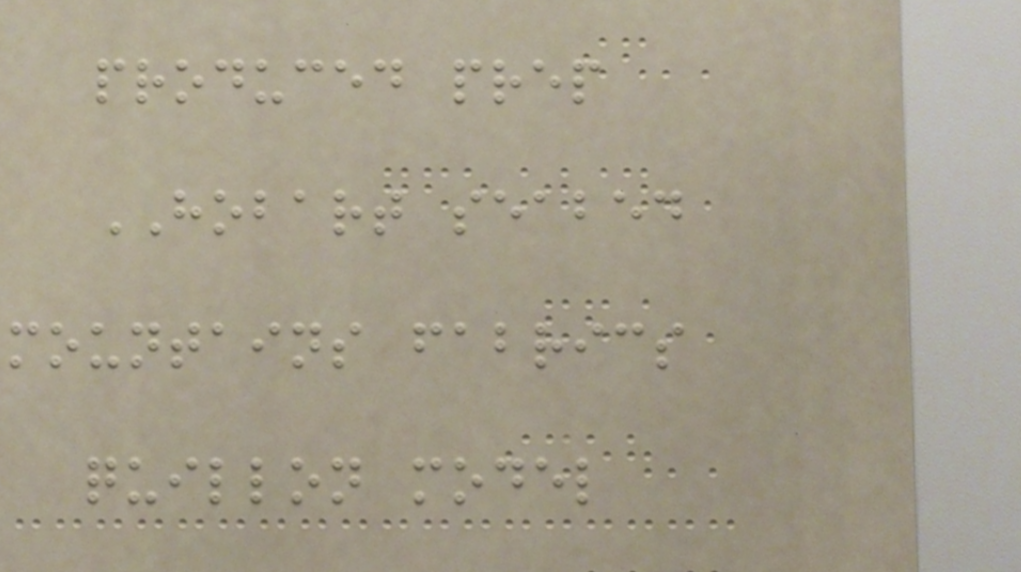produced prep
HOBART seabed
mountains fabrics
quillon model
